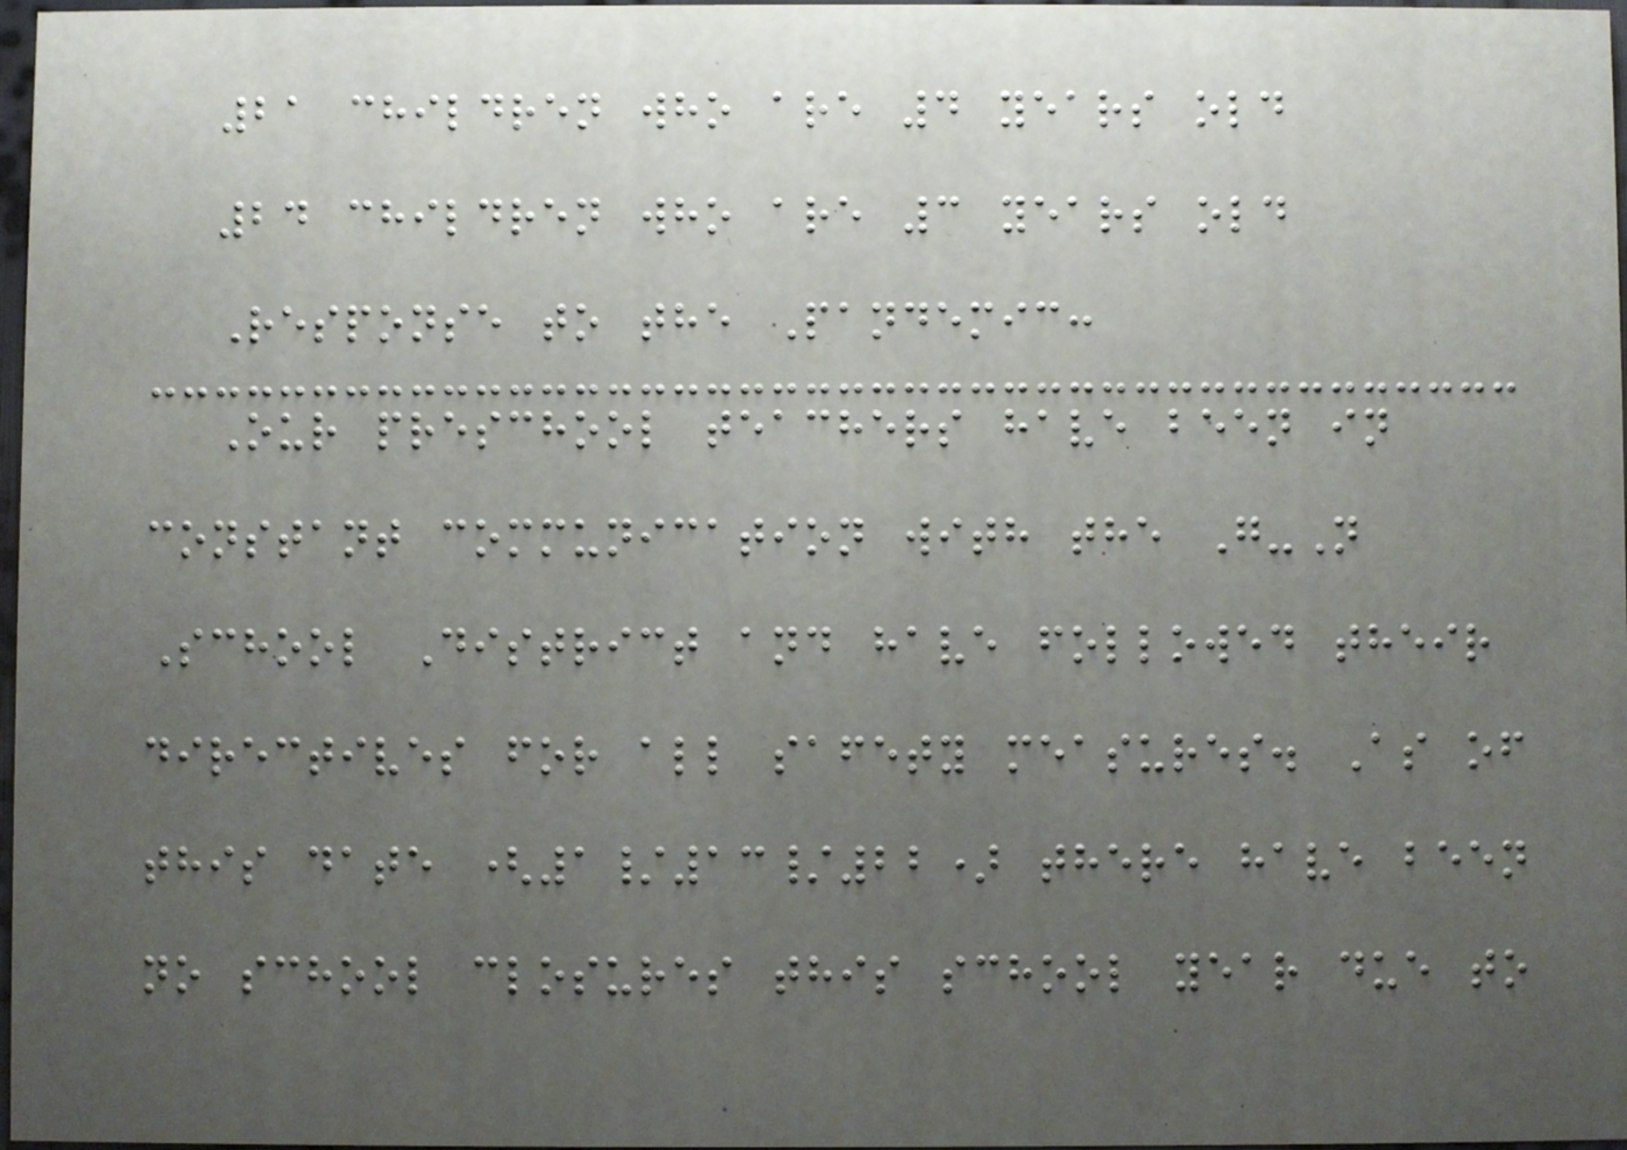21 children who are 4 years old
24 children who are 3 years old
Response to the Pandemic:
Our preschool teachers have been in
constant communication with the G-N
School District and have followed their
directives for all safety measures. As of
this date (1/13/22) there have been
no school closures this school year due to
